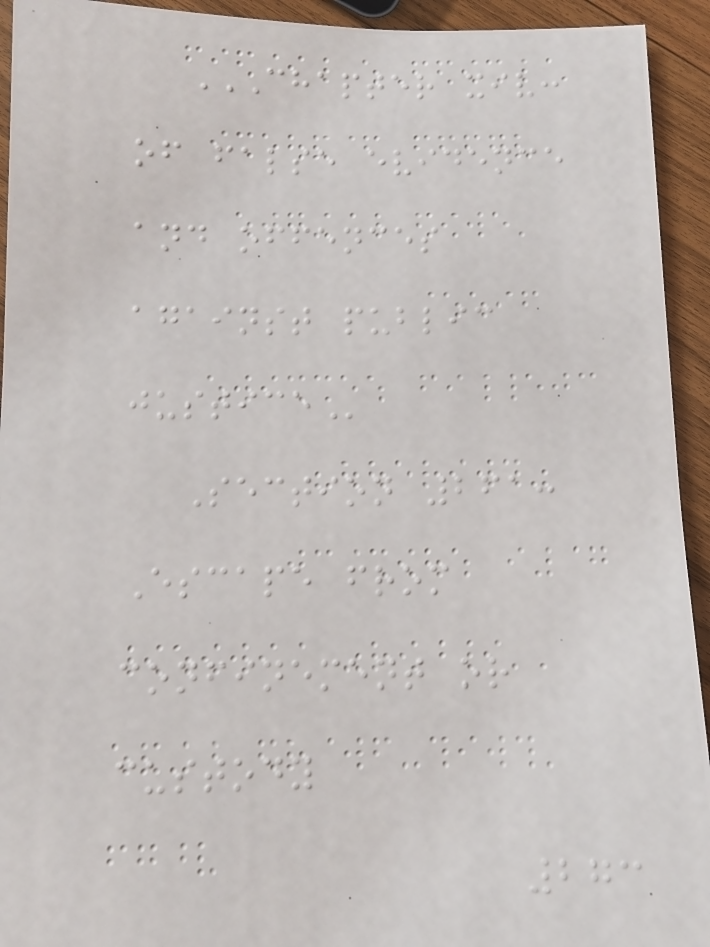CHAPTER XIV:
OF FALSE EVIDENCE
AND OFFENCES
AGAINST PUBLIC
JUSTICE
Section 261:
Escape from
confinement or
custody
273
